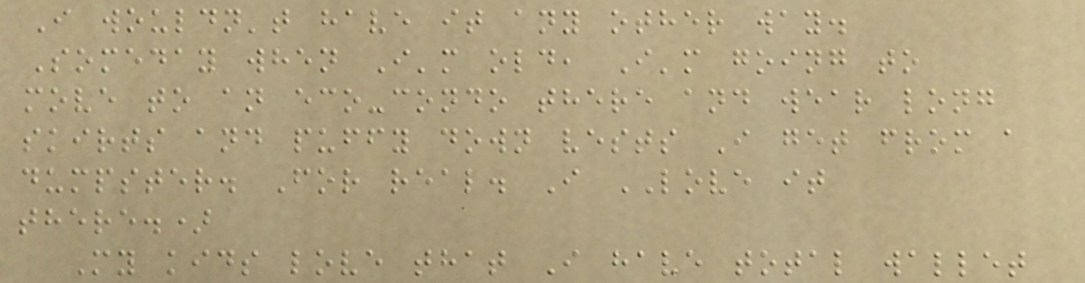I wouldn't have it any other way.
Someday when I'm old, I'm going to
move to an eco-condo there and wear long
skirts and puffy down vests I get from a
dumpster. For real. I LOVE it
there.)
My kids love that I have total wallet
